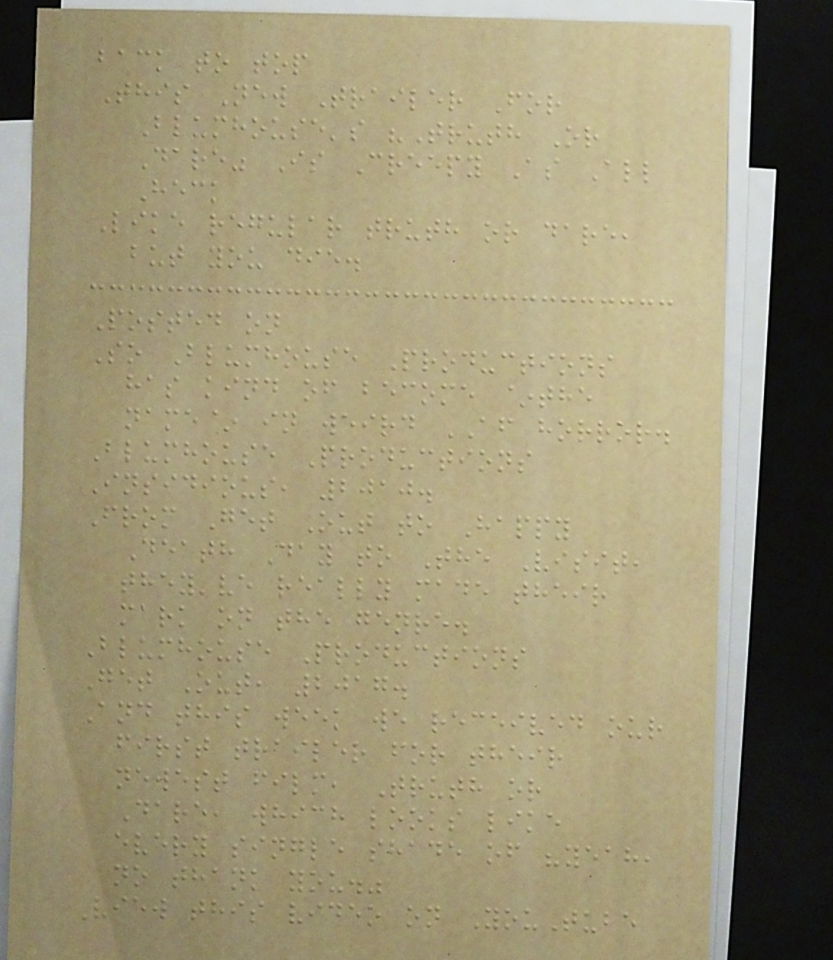back to top
This New Trailer For
Blumhouse's "Truth Or
Dare" Is Creepy As All
Heck
Like regular truth or dare,
but you die.
Posted on
So Blumhouse Productions
has kind of become ~the
name~ in weird AF horror.
Blumhouse Productions
Insidious, 2010.
From Get Out to Happy
Death Day to The Visit,
they've really made their
mark on the genre.
Blumhouse Productions
Get Out, 2017.
And this week we received our
first trailer for their
newest film, Truth or
Dare, which looks like
every single shade of "yeah,
no thank you."
View this video on YouTube
